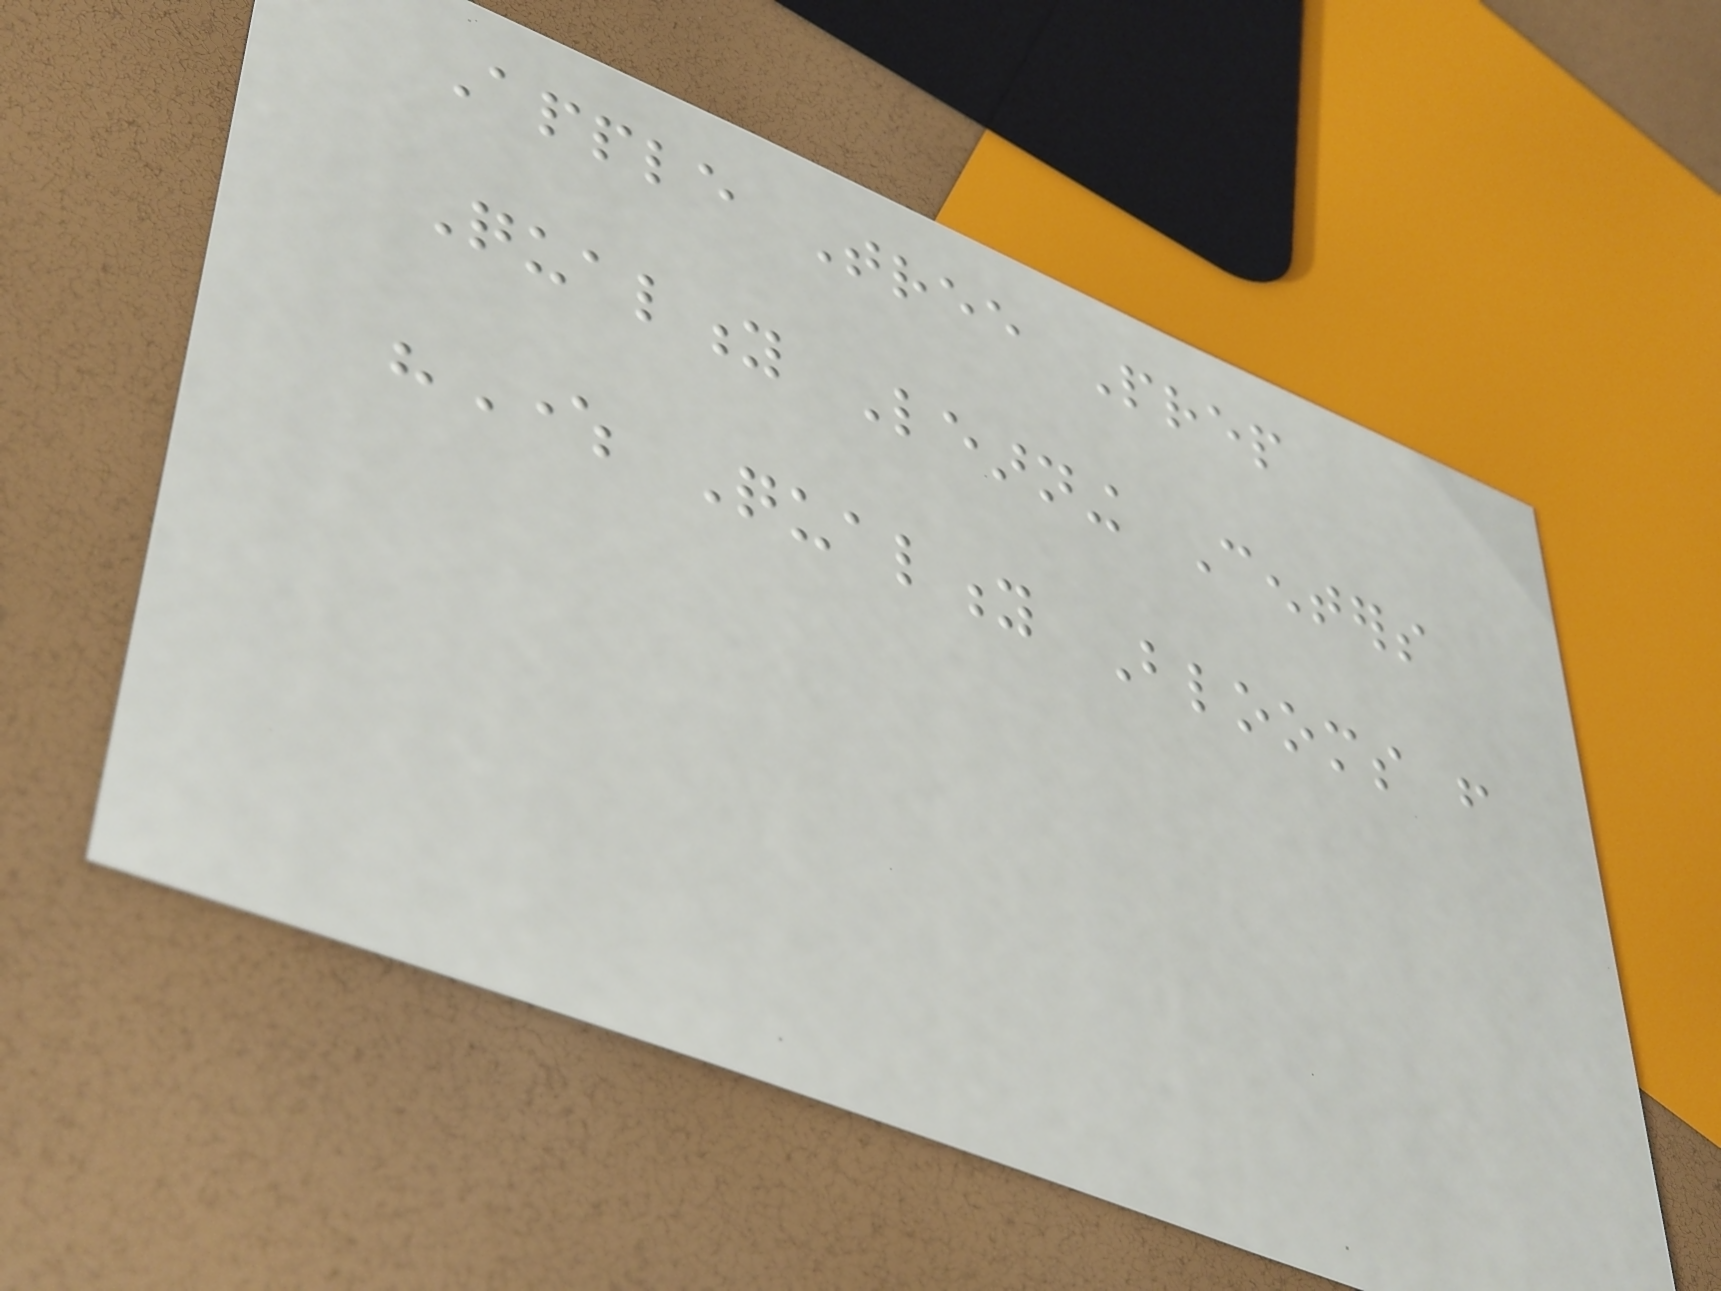Apple Tree Prep
Quality Learning Centers
"Where Quality Blooms from
